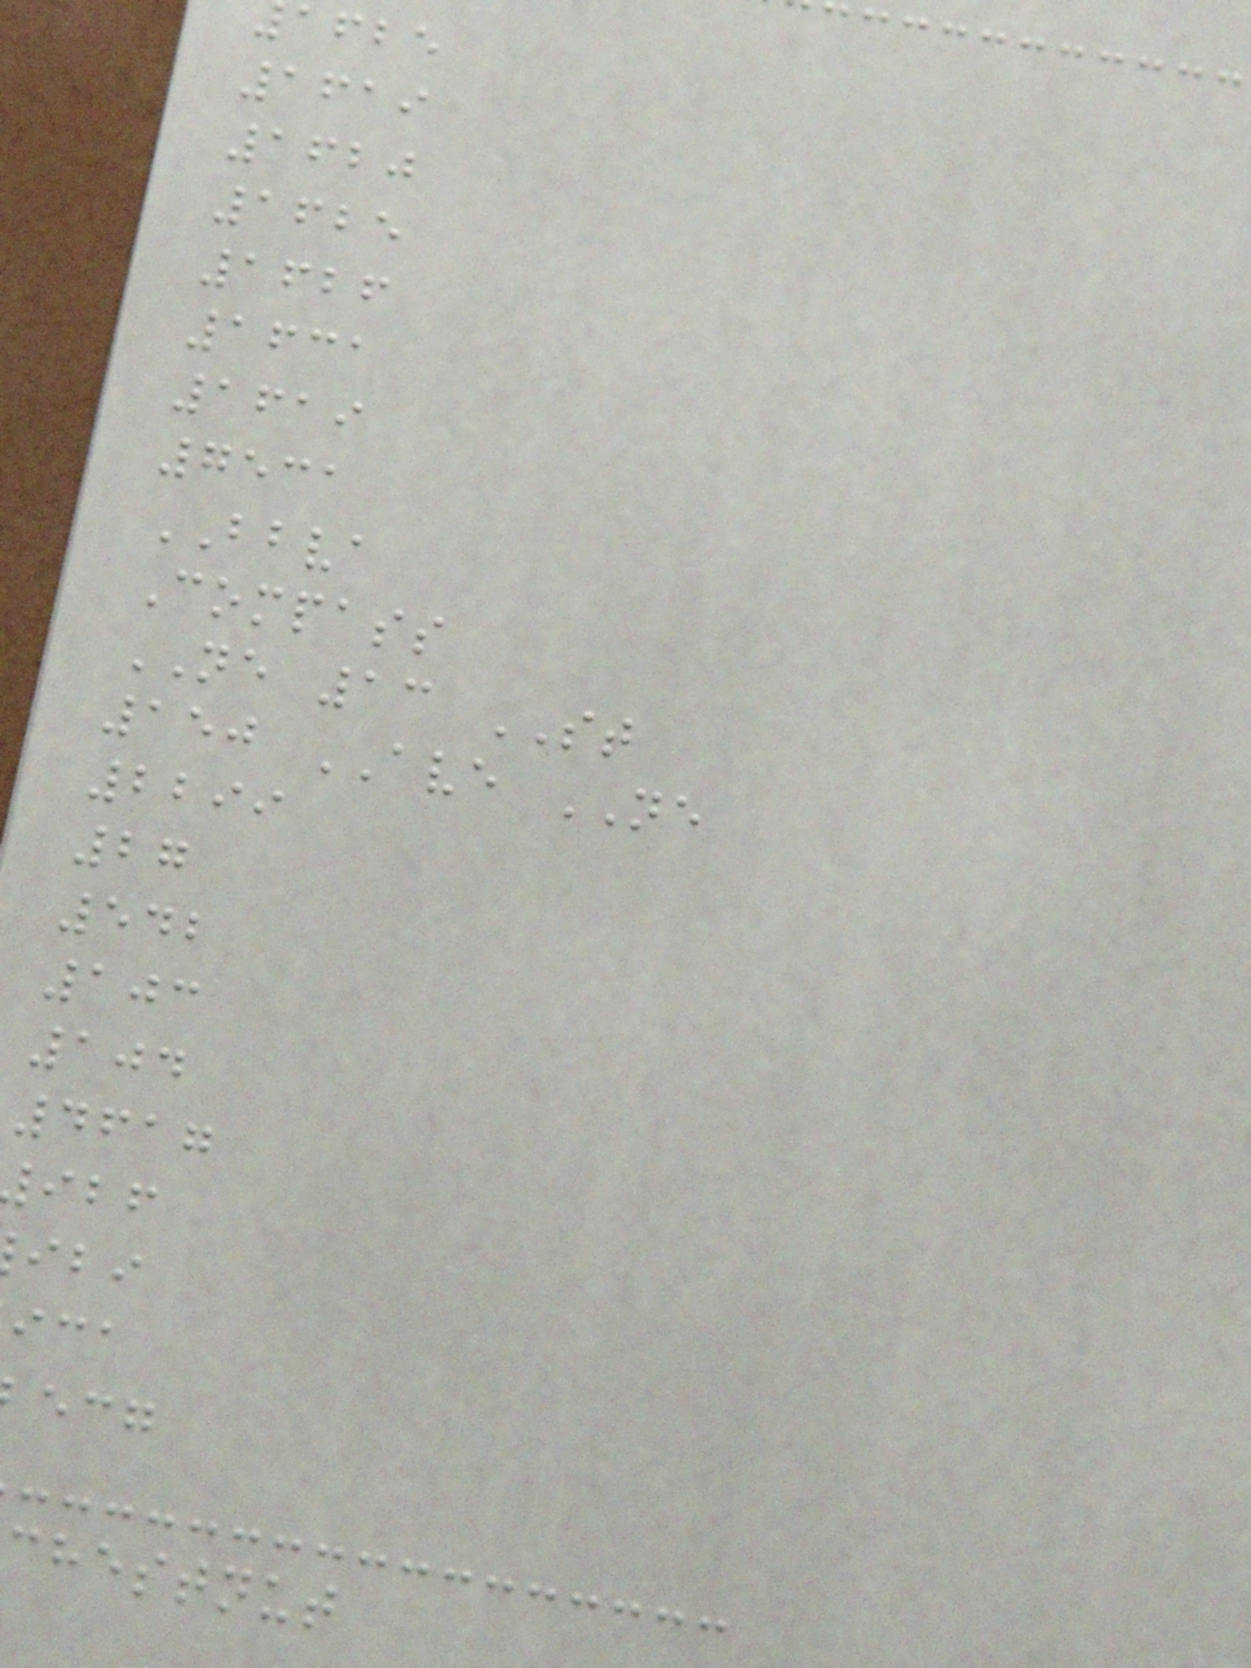afbe
1619
1620
1625
1626
1631
1619
7531
BBVA
Compass
NE 13 ST
150 AVE NE
2299
27
542
103
104
4617
chestnut
